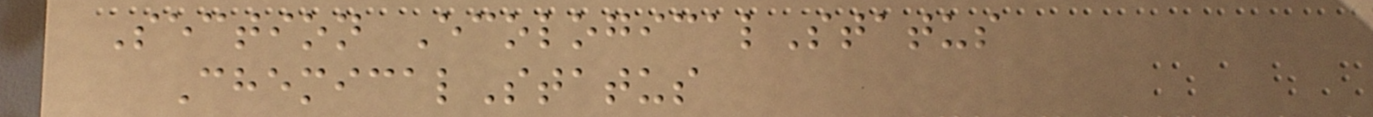Section EcologicalStatus
ChemicalStatus
